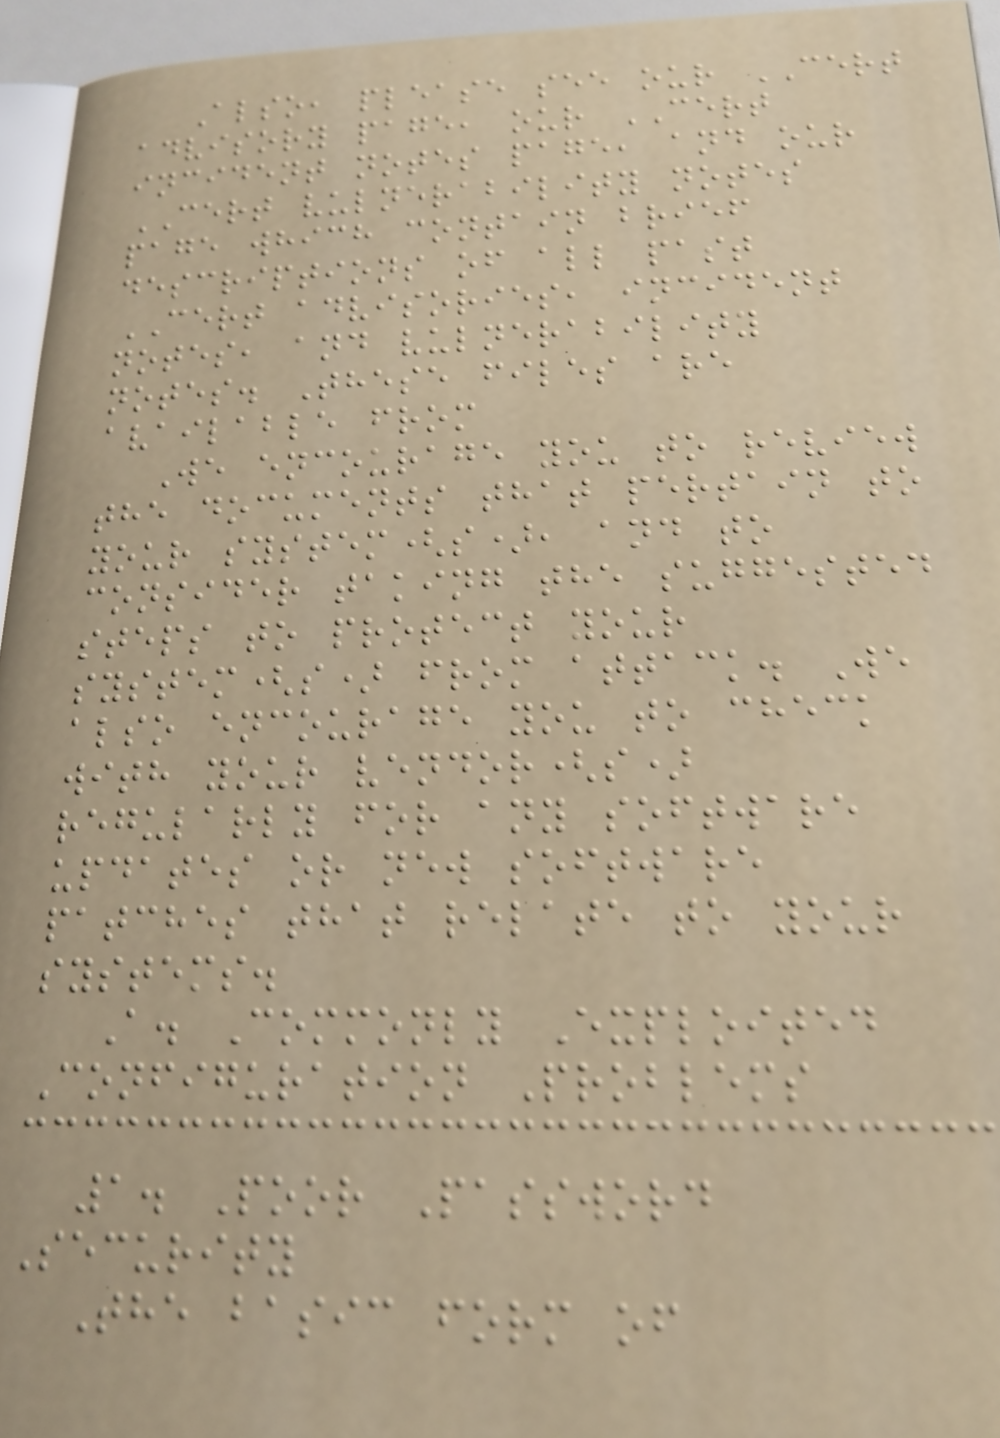Also, please see our CERT
advisory page, our CERT
incident notes page, and our
CERT vulnerability notes
page which contain brief
descriptions of all past
CERT advisories, incident
notes, and vulnerability
notes. These files are
available from
We encourage you to review
the documents that pertain to
your system(s), and to
consider taking the suggested
steps to protect your
system(s) from attack. We
also encourage you to check
with your vendor(s)
regularly for any software
updates or new software
patches that relate to your
systems.
A. Commonly Exploited
Configuration Problems
1. Poor Password
Security
The basic form of
